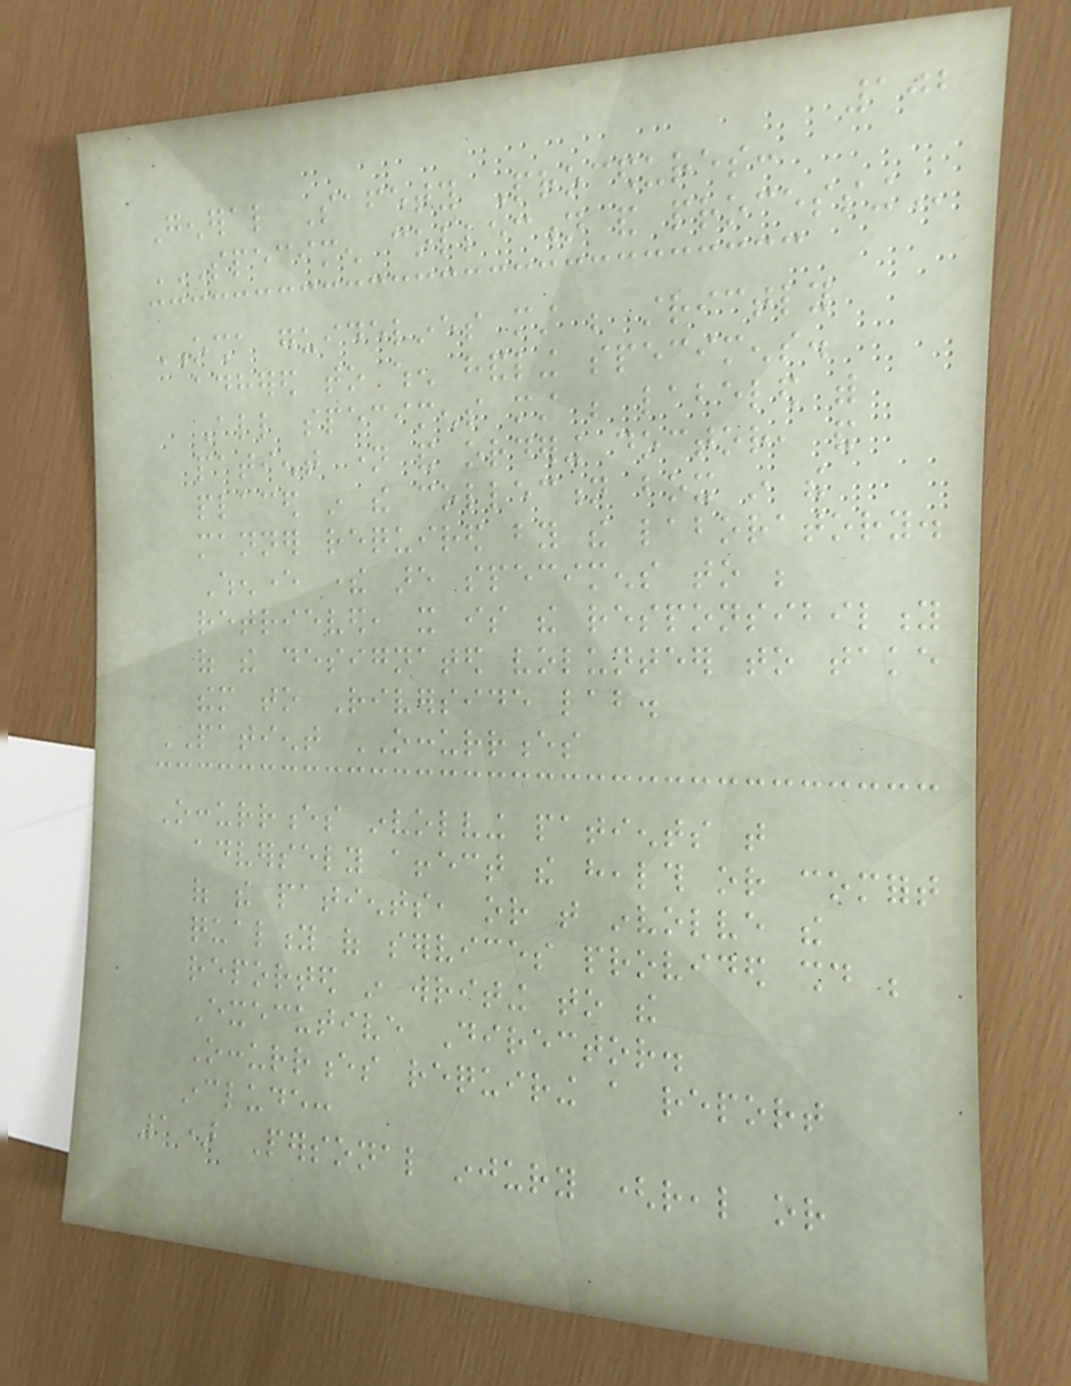102
General Safety Procedures:
SPECIMEN COLLECTION AND PROCESSING
OSHA guidelines must be strictly
adhered to when handling specimens.
All specimens must be labeled with
patient name and ordering doctor, and
placed in the collection box in the
manner required by the laboratory.
Whenever there are specimens to be
retrieved, it is the responsibility
of the designated volunteer to take
them to Riverside lab.
PATIENT OCCURRENCES
Occurrences involving patients that
adversely affect the health or comfort
of the patients, or that involve the
quality of services provided should be
reported in writing to the
Executive Director.
Occurrences requiring a report
include:
1) Personal injury (real or
